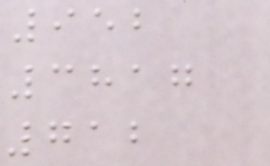952
3817
712
